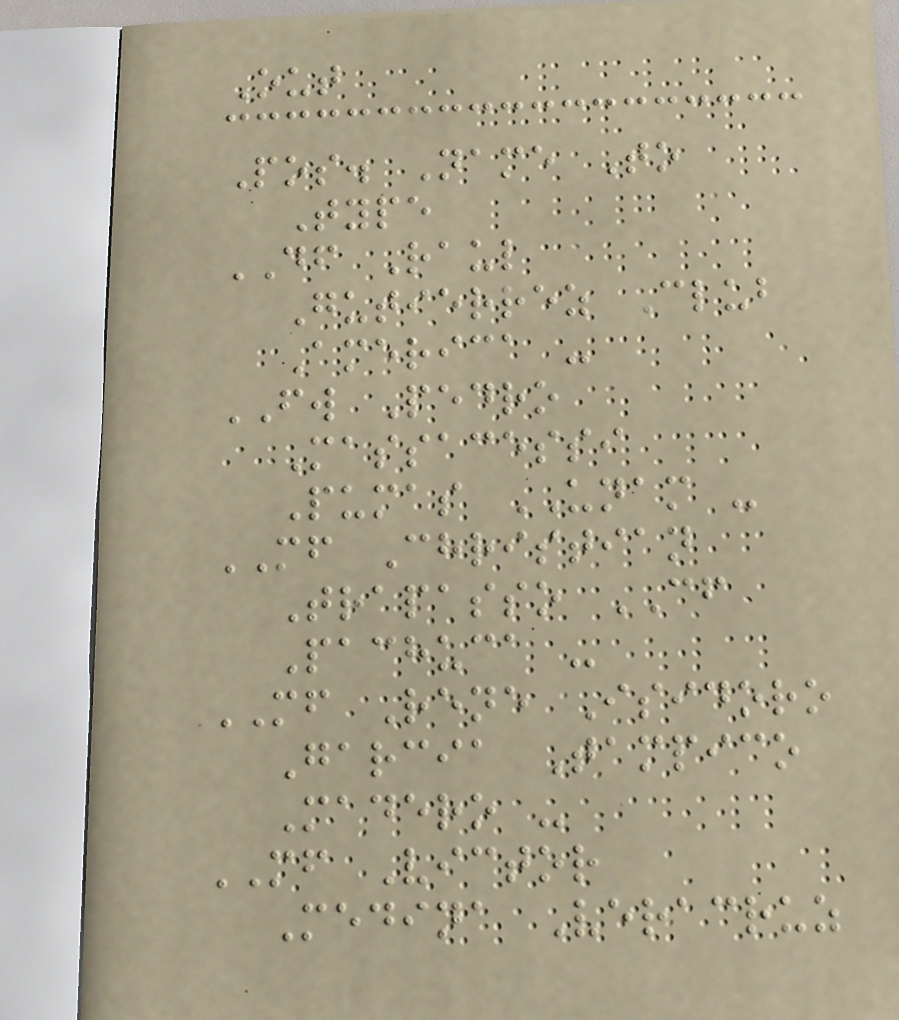Out
Pos. Name To
Type
DF Raul
Gutierrez Club
America -
FW Pedro
Massacessi
Pumas UNAM -
MF Christian
Trapasso CF
Pachuca -
MF Rene Isidoro
Garcia Tampico
Madero -
MF Victor
Medina Veracruz
